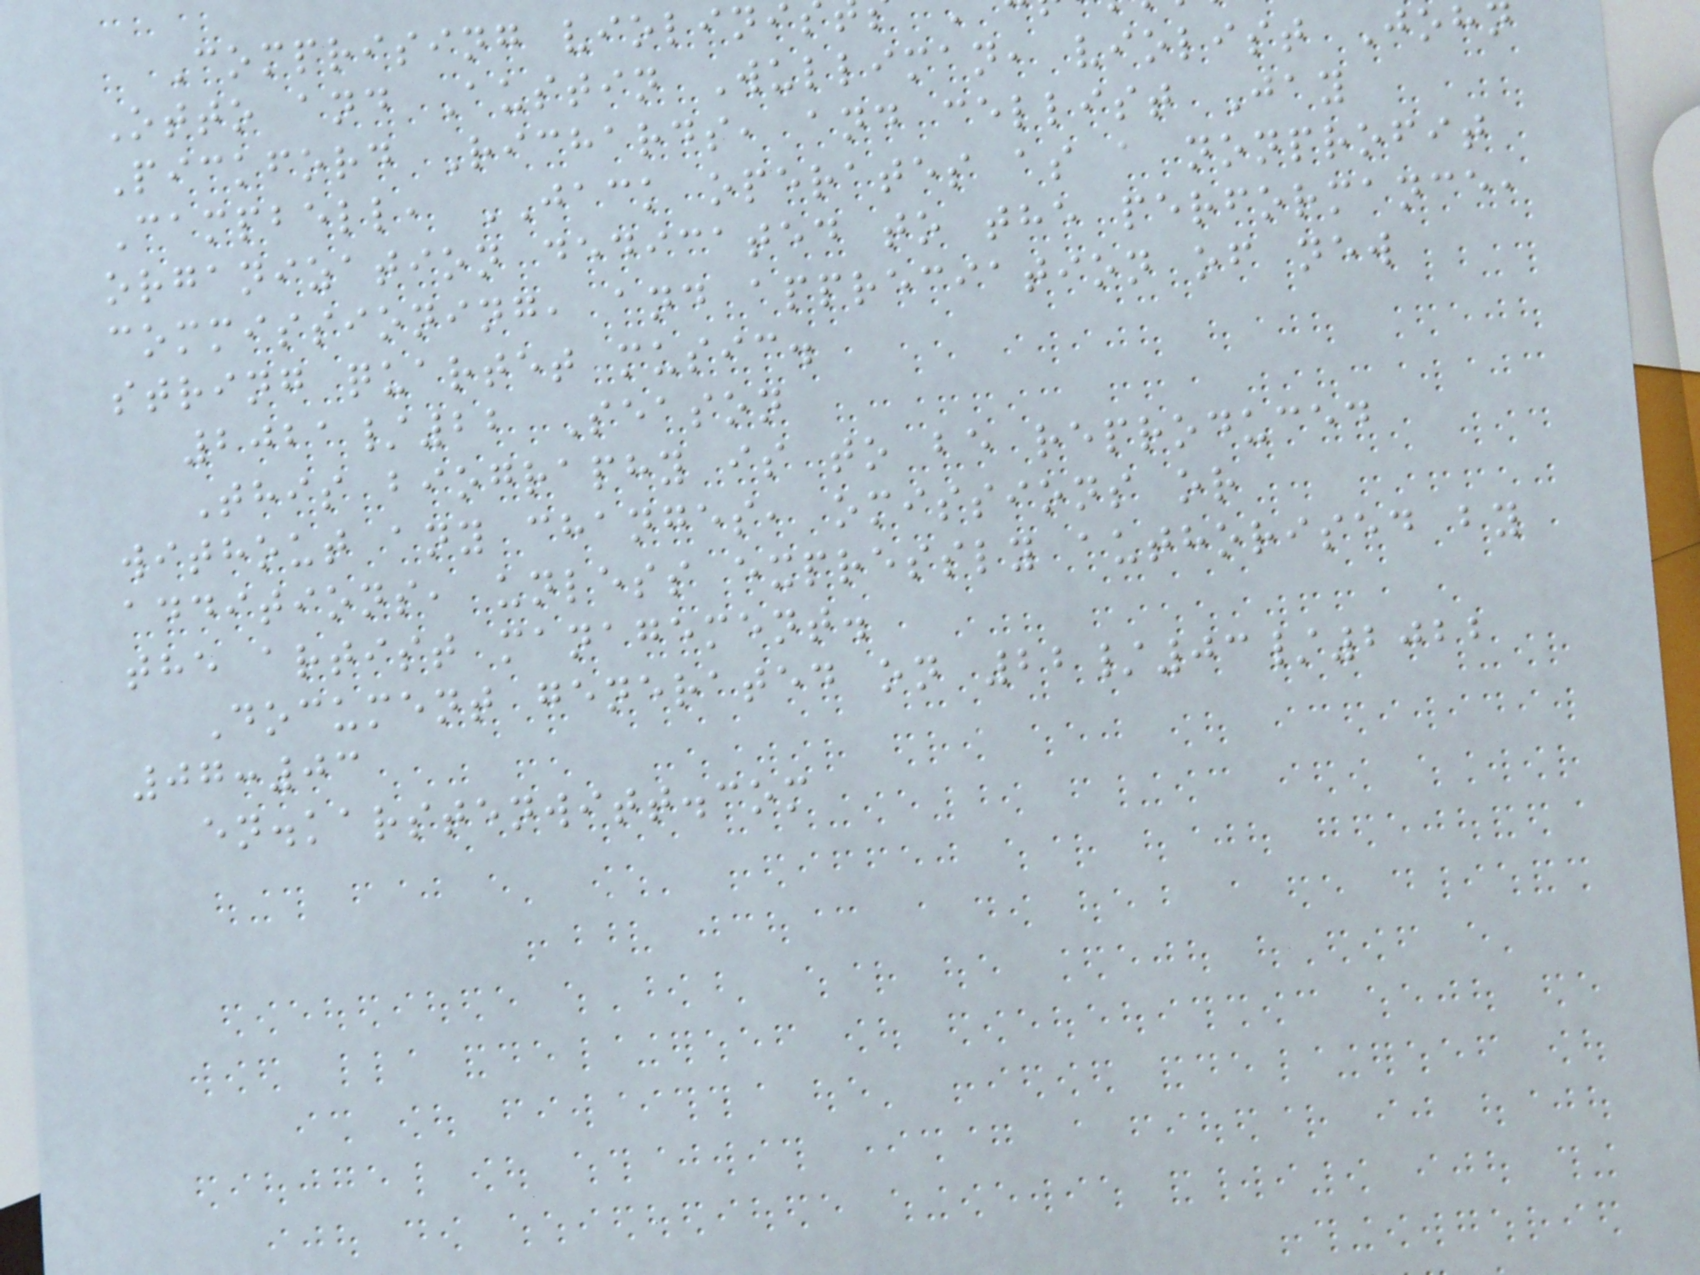Comprising violini
Otto and Austin Wulliman, violist Joh
Pickford Richards, and cellist Jay
Campbell, JACK operates as a nonprofit
organization dedicated to the performance,
commissioning, and appreciation of new
string quartet music.
2021/22 Season
This biography is to be reproduced
without any changes, omissions or
additions, unless expressly authorised by
the artist management.
Document generated on 22/03/2022
07:03
en.karstenwitt.com
